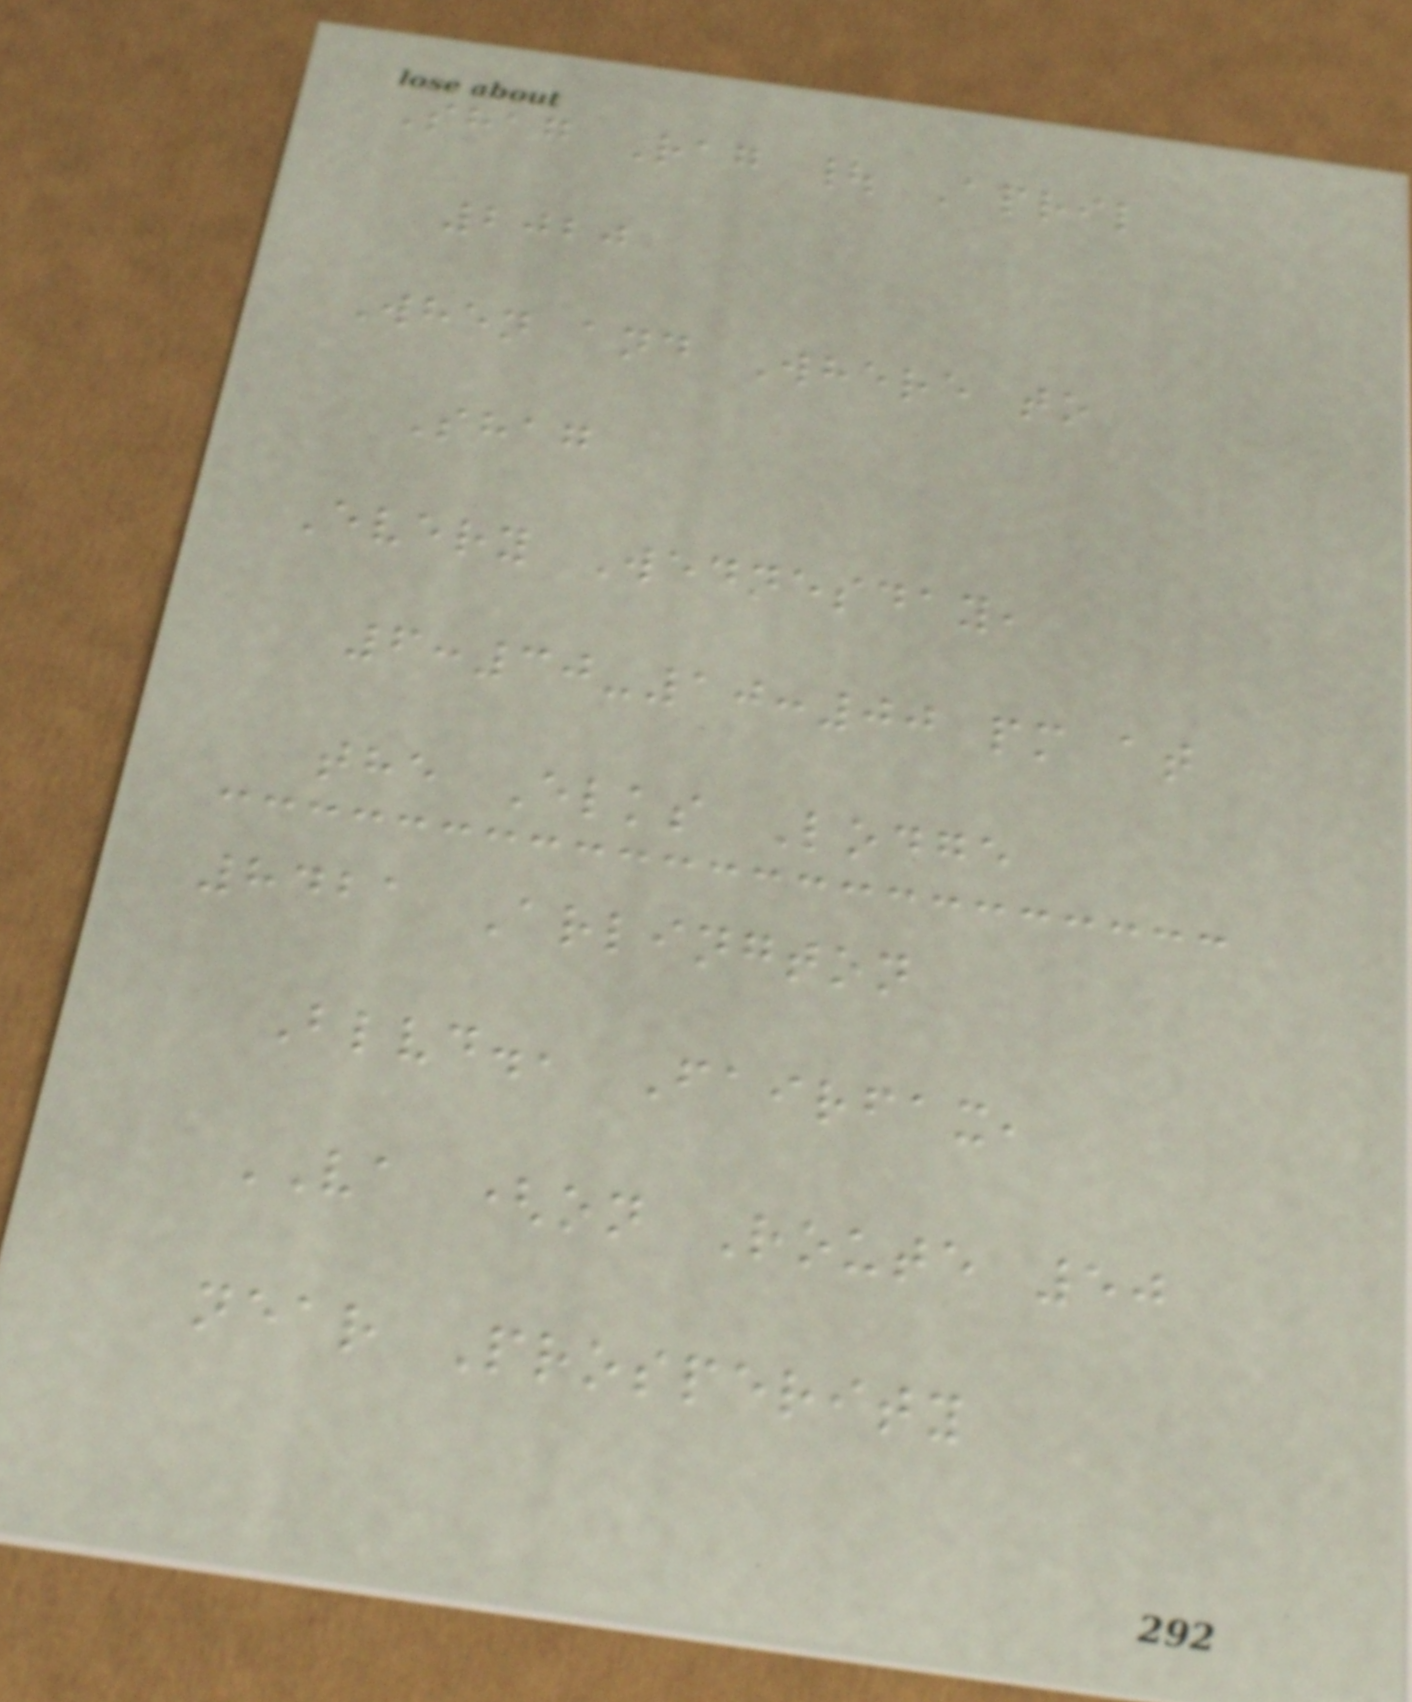Shag Rag | April
2020
When and Where to
Shag
Every Wednesday,
6:30-10:00 pm at
the Elks Lodge
8421 Arlington
Blvd., Fairfax,
VA (on Route 50
near Prosperity
